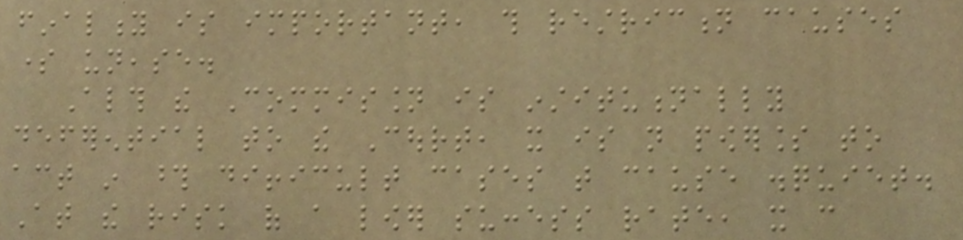finality is important, this restriction causes
some unease.
Although the Commission is institutionally
deferential to the Court, it is not powerless to
act in those difficult cases that cause disquiet.
At the risk of a lower success rate, it can
